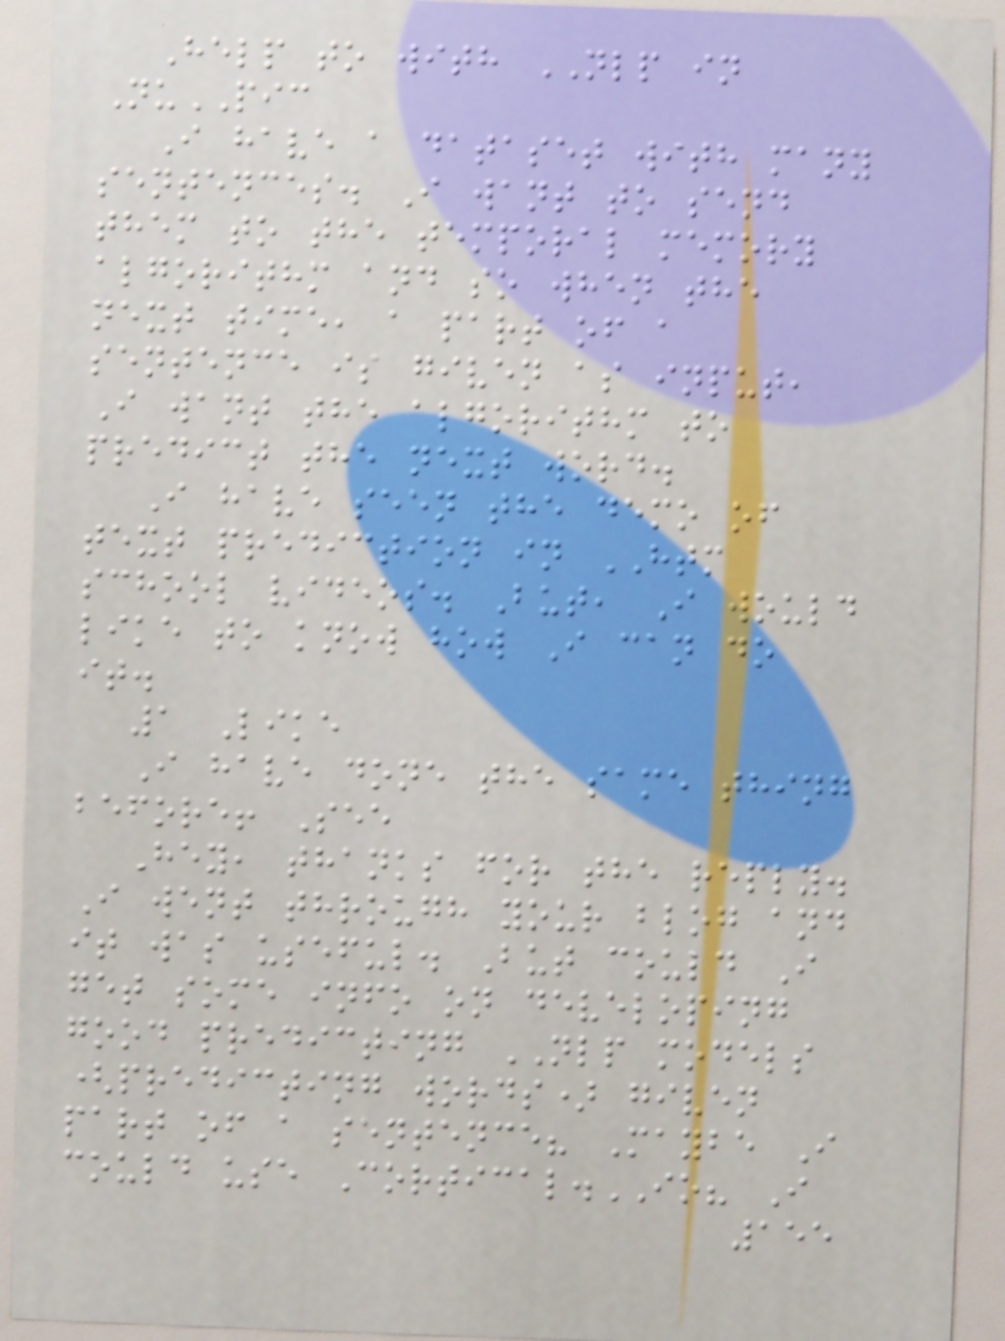Help to with NLP in
NuPIC
I have a dataset with many
sentences. I want to send
them to the temporal memory
algorithm and so when the
next time, a part of a
sentence is given as input,
I want the algorithm to
predict the next word.
I have seen the demo of
text prediction in HTM
school videos. But, I would
like to know how I can do
it.
1 Like
I have done the same thing
before! See
Hey, thanks for the reply.
I went through your blog and
it was useful. But could I
get some info on developing
good predicting NLP models
(predicting words) given
part of a sentence? Maybe I
could use Cortical.IO? I
155
